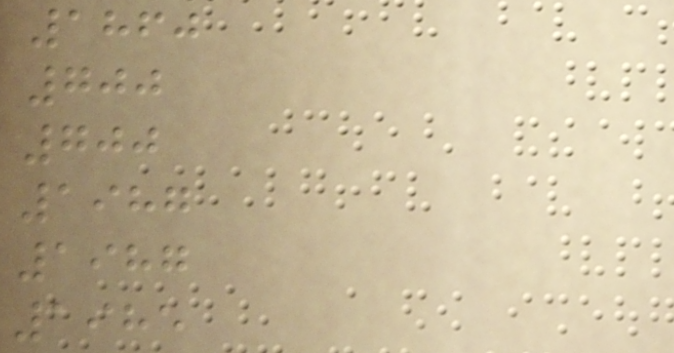1860
700
700
1987
1987
1985
